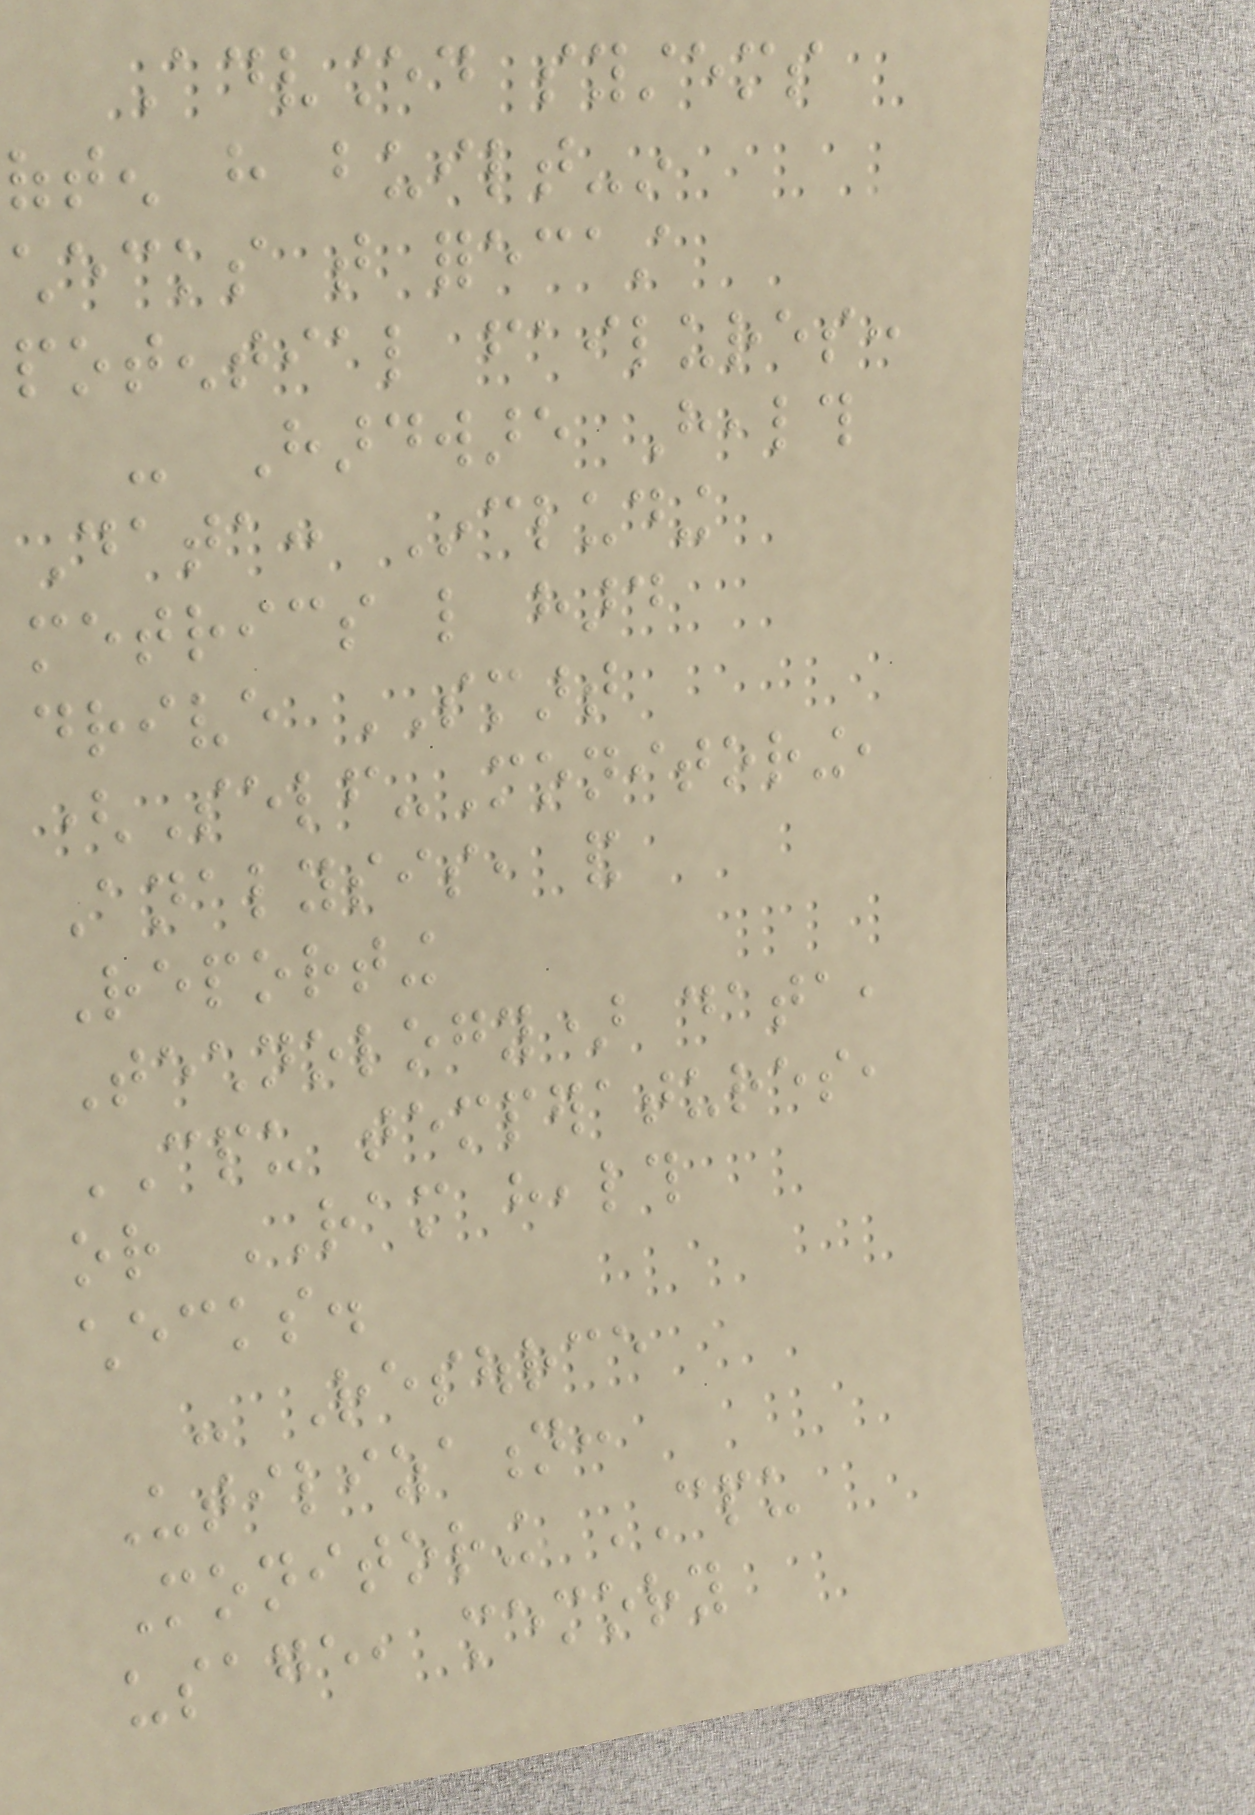Advanced systems
often have built-in
checks that forecast
potential failures:
- Hardware Health
Data: Including
metrics like hard
drive SMART
(Self-Monitoring,
Analysis, and
Reporting
Technology) data,
CPU temperatures,
or RAM health
checks.
- Resource
Utilization:
Monitoring CPU
usage, memory
